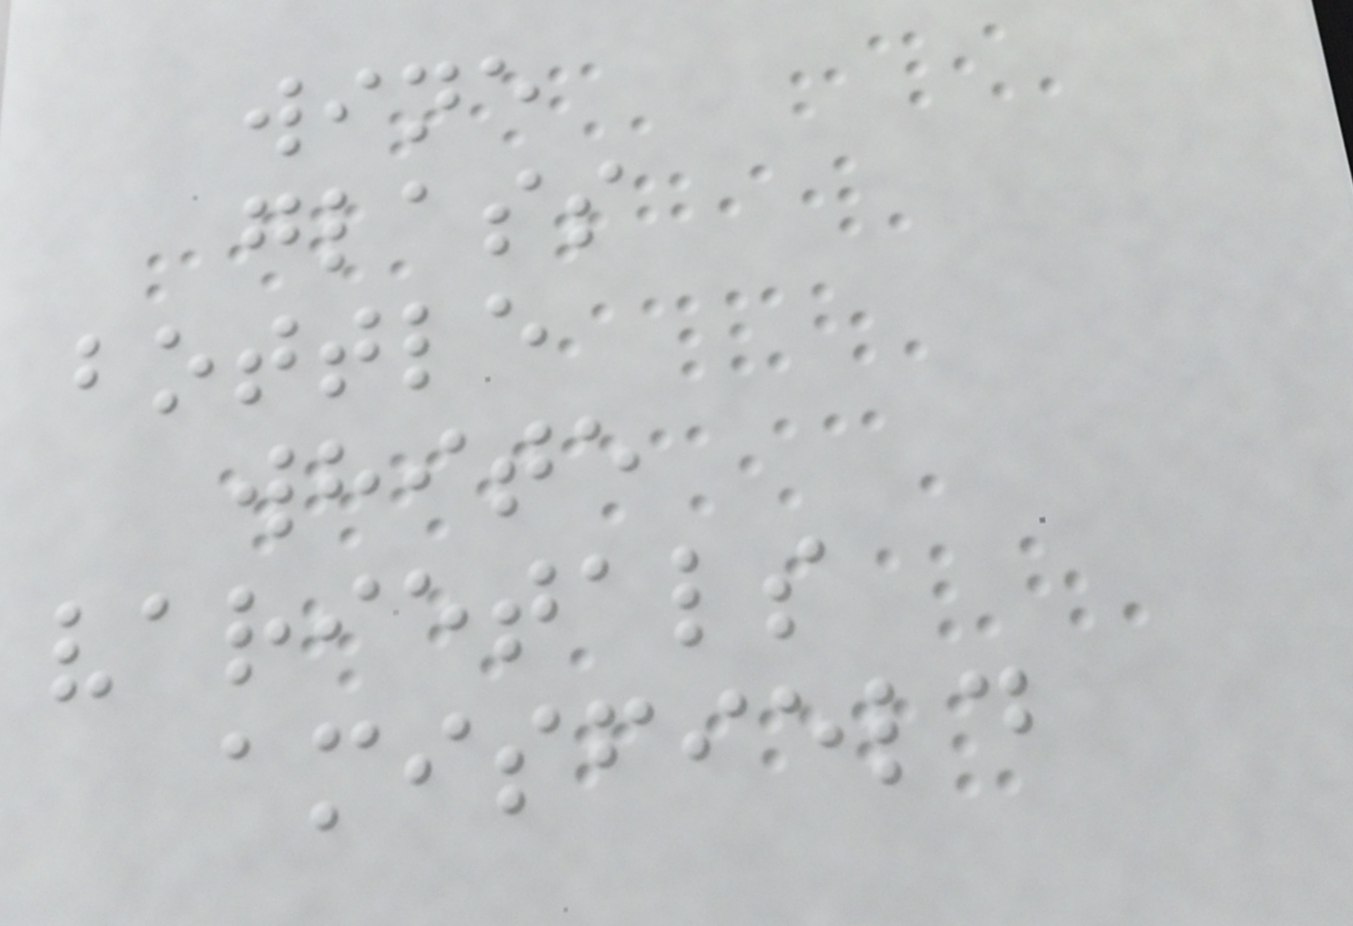wine
glass
bottle
white
varietals
amisfield
